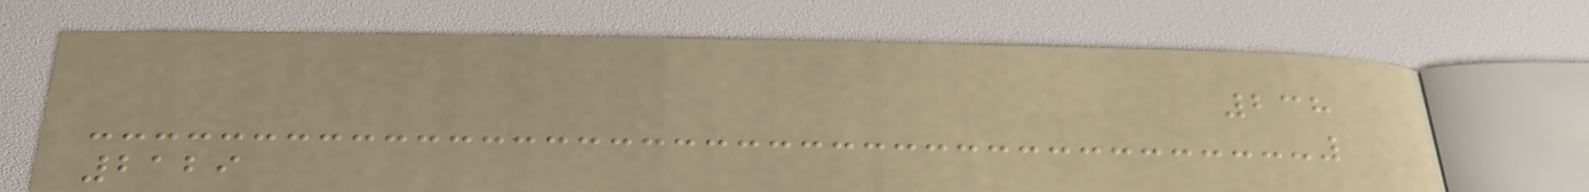238
2129
